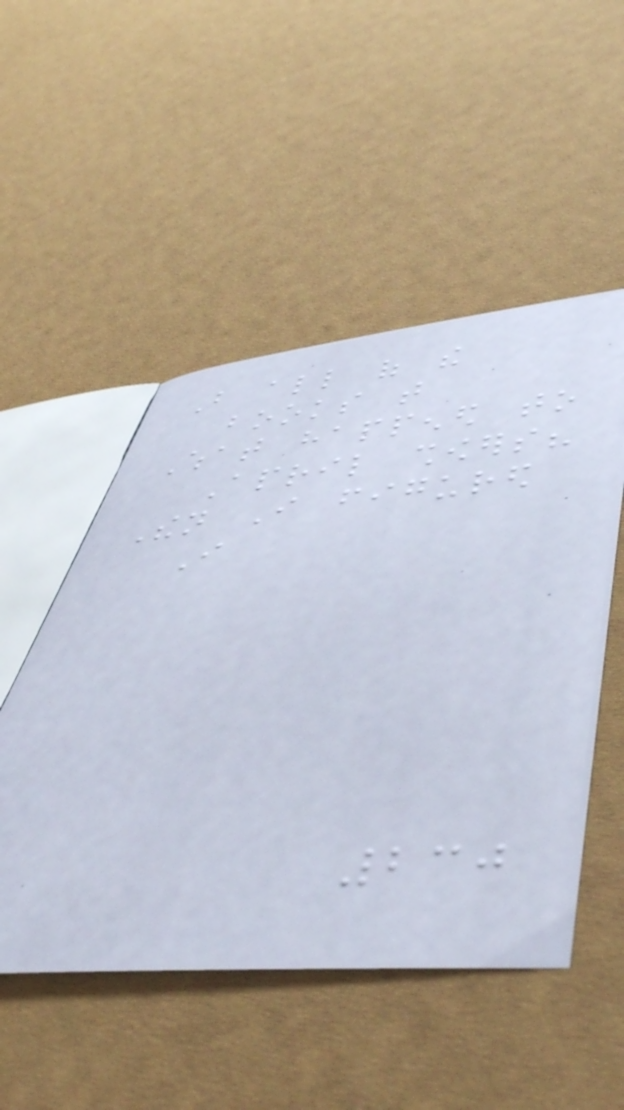But all of the
books that
What happened to
April showers?
Then I figured
I
230
